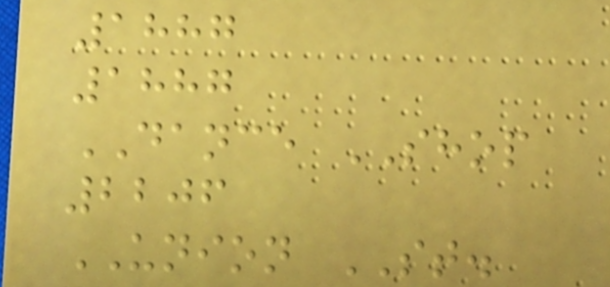1887
1887
DANCE SHOP
2206
UNION ST.
